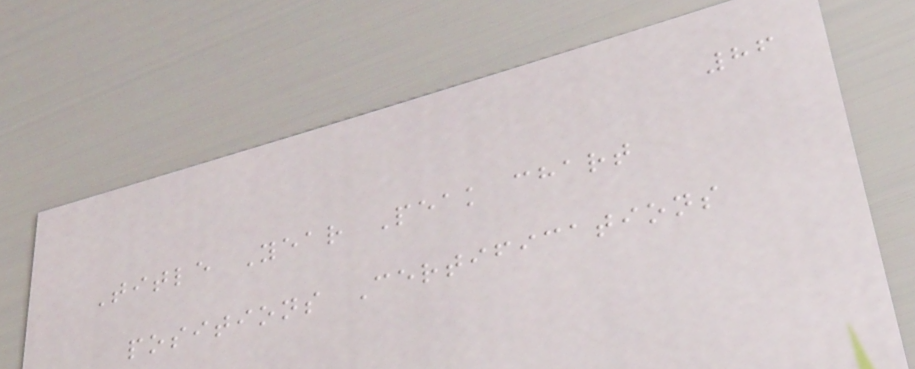86
Title Year Peak chart
positions Certifications
